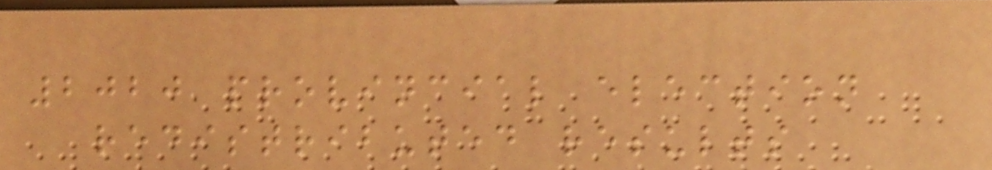2020 provincial election
redistributed results
